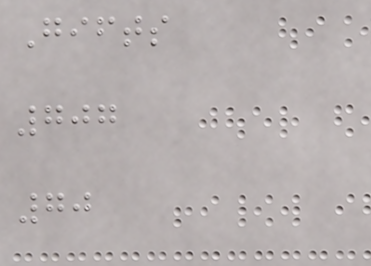Gifts
707
70
